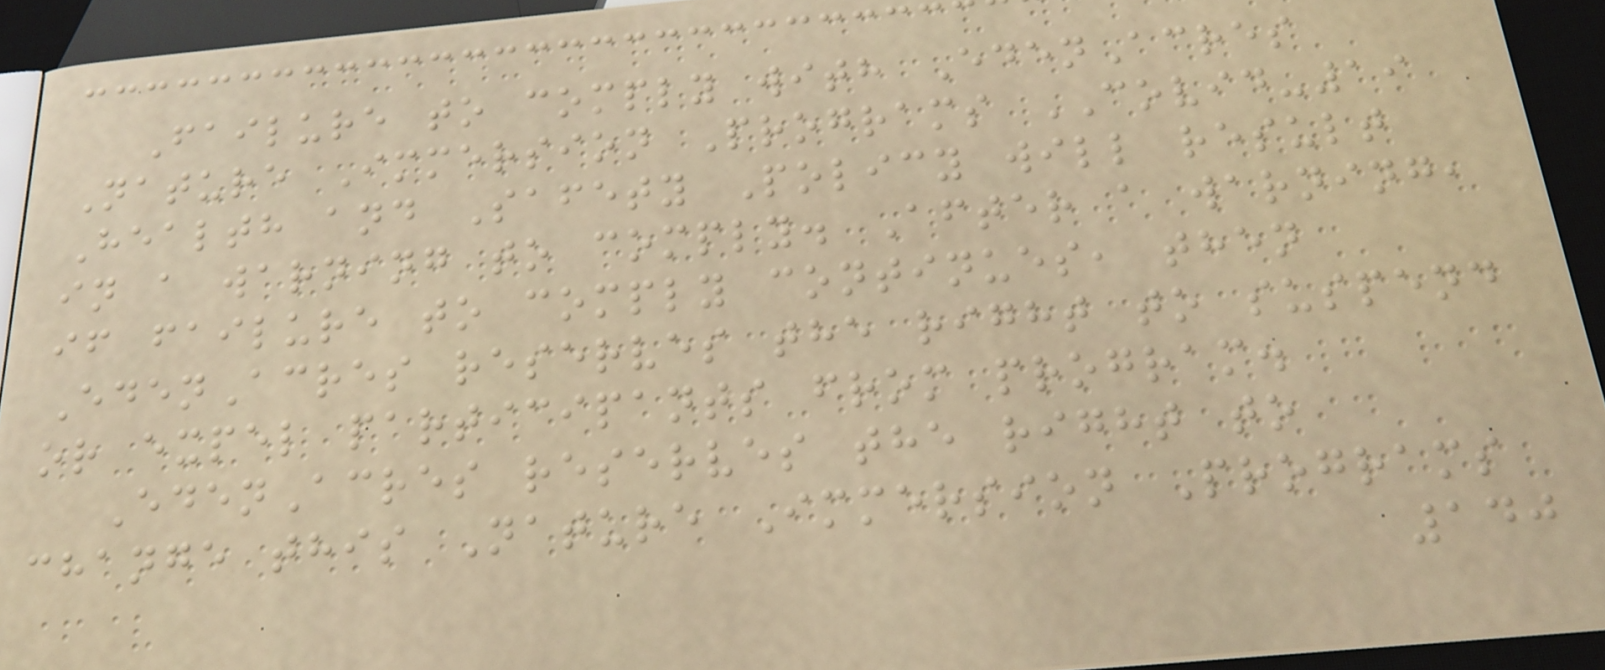Failure to comply with EdenAcres
Nature Immersion Programs COVID-19
Health and Safety Policy will result
in a warning to comply. After a warning,
if failure to comply continues, then
EdenAcres reserves the right to suspend
or expel participants from program.
EdenAcres reserves the right to
change this Nature Immersion Programs
140
